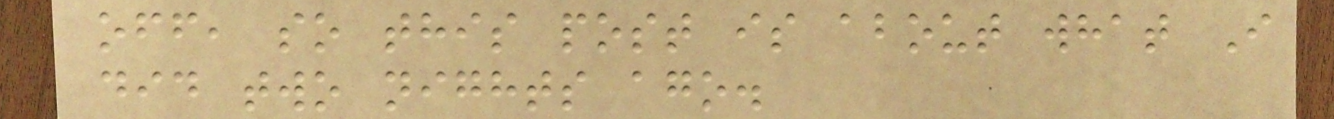off, so this post is about what I
did two nights ago.
